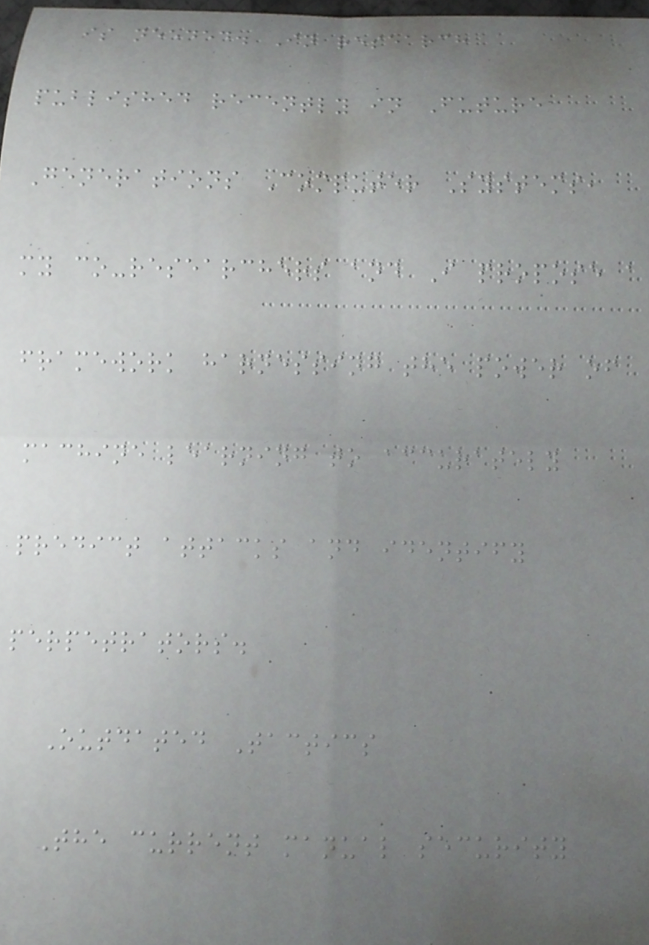is needed. In research
published recently in Future
Generations Computer Systems,
my co-researchers and I propose a
framework harnessing the power of
machine learning to accurately
predict attacks and identify
perpetrators.
Outdated Tactics
The current manual security
